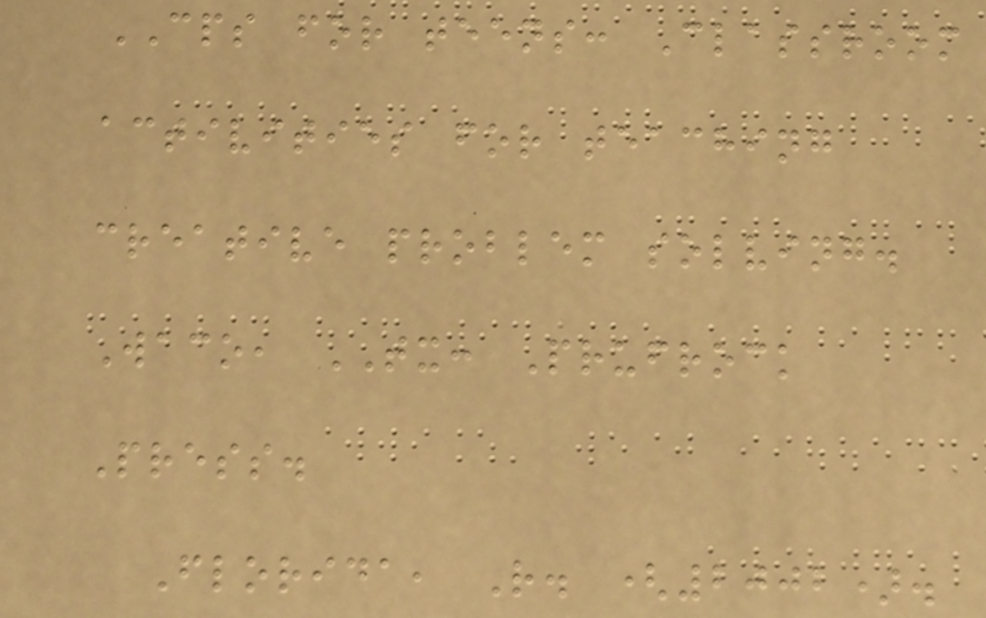CPS for teens: Classroom
activities for teaching
creative problem solving.
Waco, TX: Prufrock
Press.
Florida, R. (2002).
